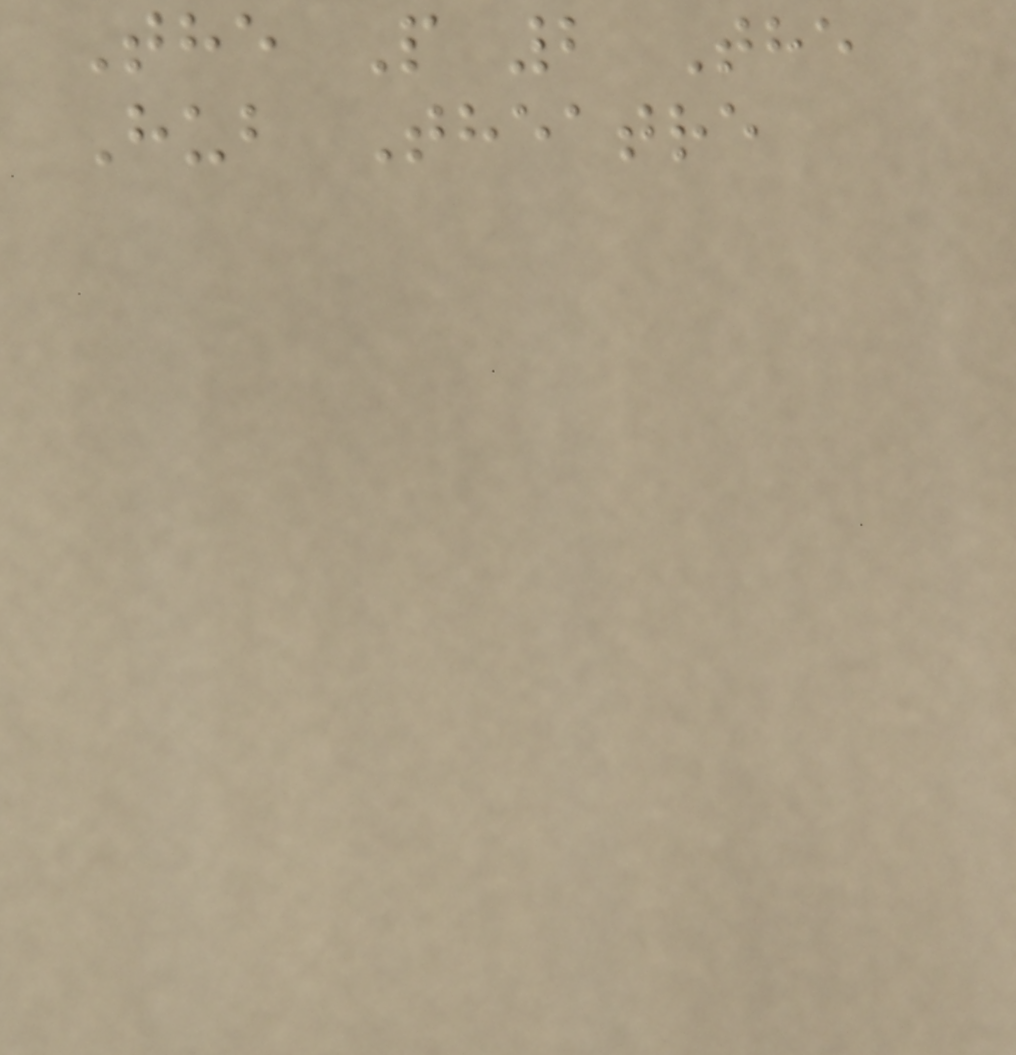The P 2 The
Hub Theatre
